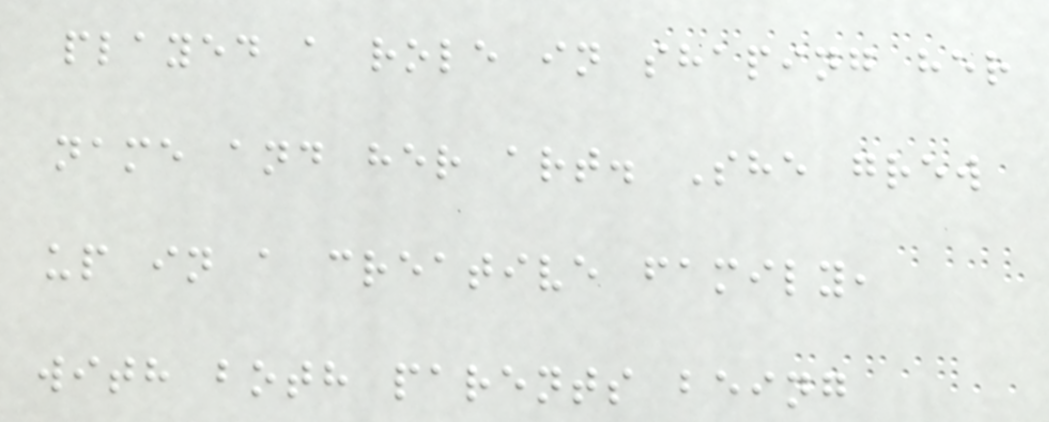played a role in shaping her
name and her art. She grew
up in a creative family,
with both parents being
